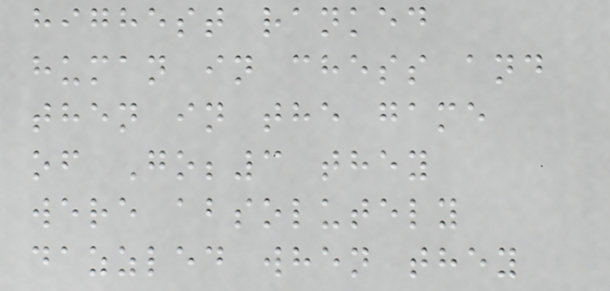highest ranked
human in chess and
then in the game
of Go;3 they
were absolutely
dazzled when they
